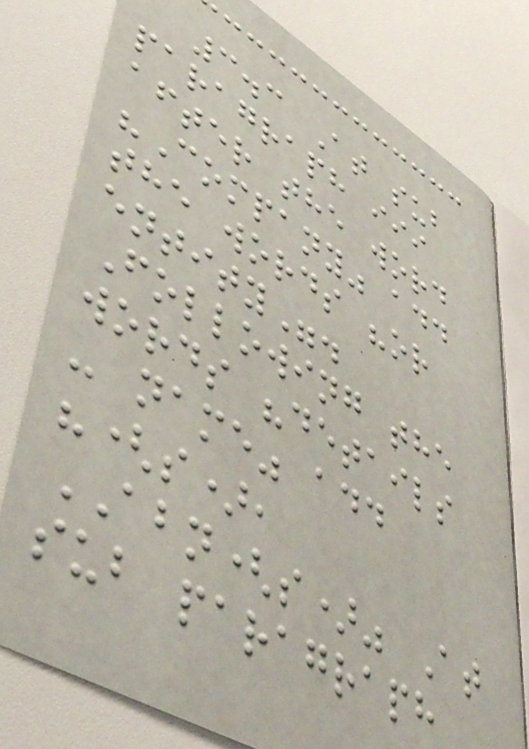3.3 At sub
paragraph iii
after the word
"Company" add
the words "or
entity".
Following the
words "details
- name" add
"(s),
ABN(s)" At
sub paragraph
